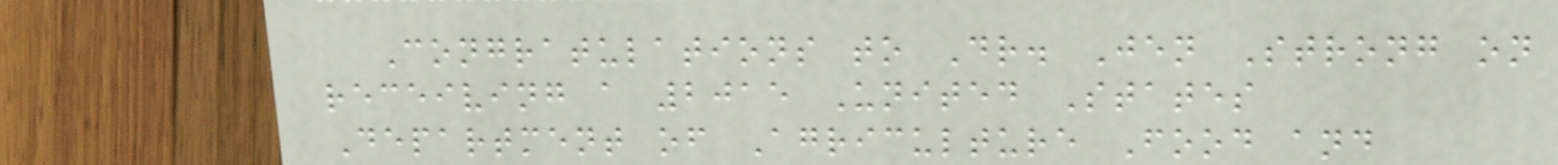Congratulations to Dr. Jen Strong on
receiving a 2015 United States
Department of Agriculture Food and
